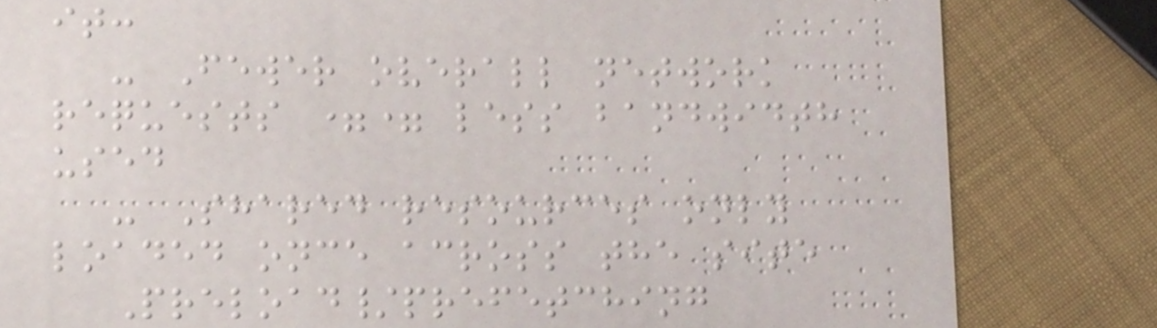it:
- Fewer overall network
requests == less bandwidth
used
- Shared resources only
loaded once across the site
Preload/prefetching
